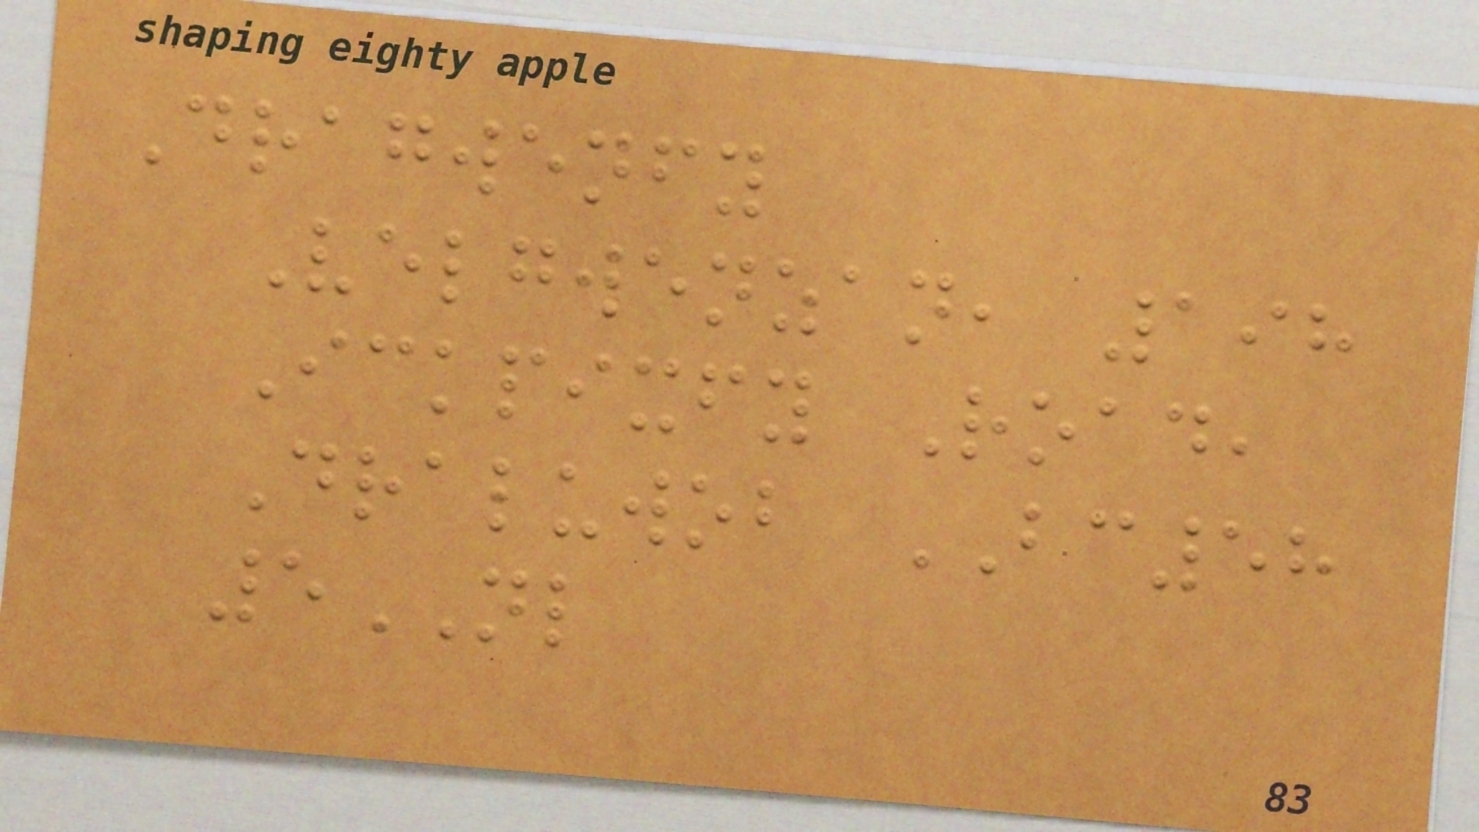Dragwenfy
Velgwenzan, 198
Ickpixfy Road,
Draluwob BC58
5NL
